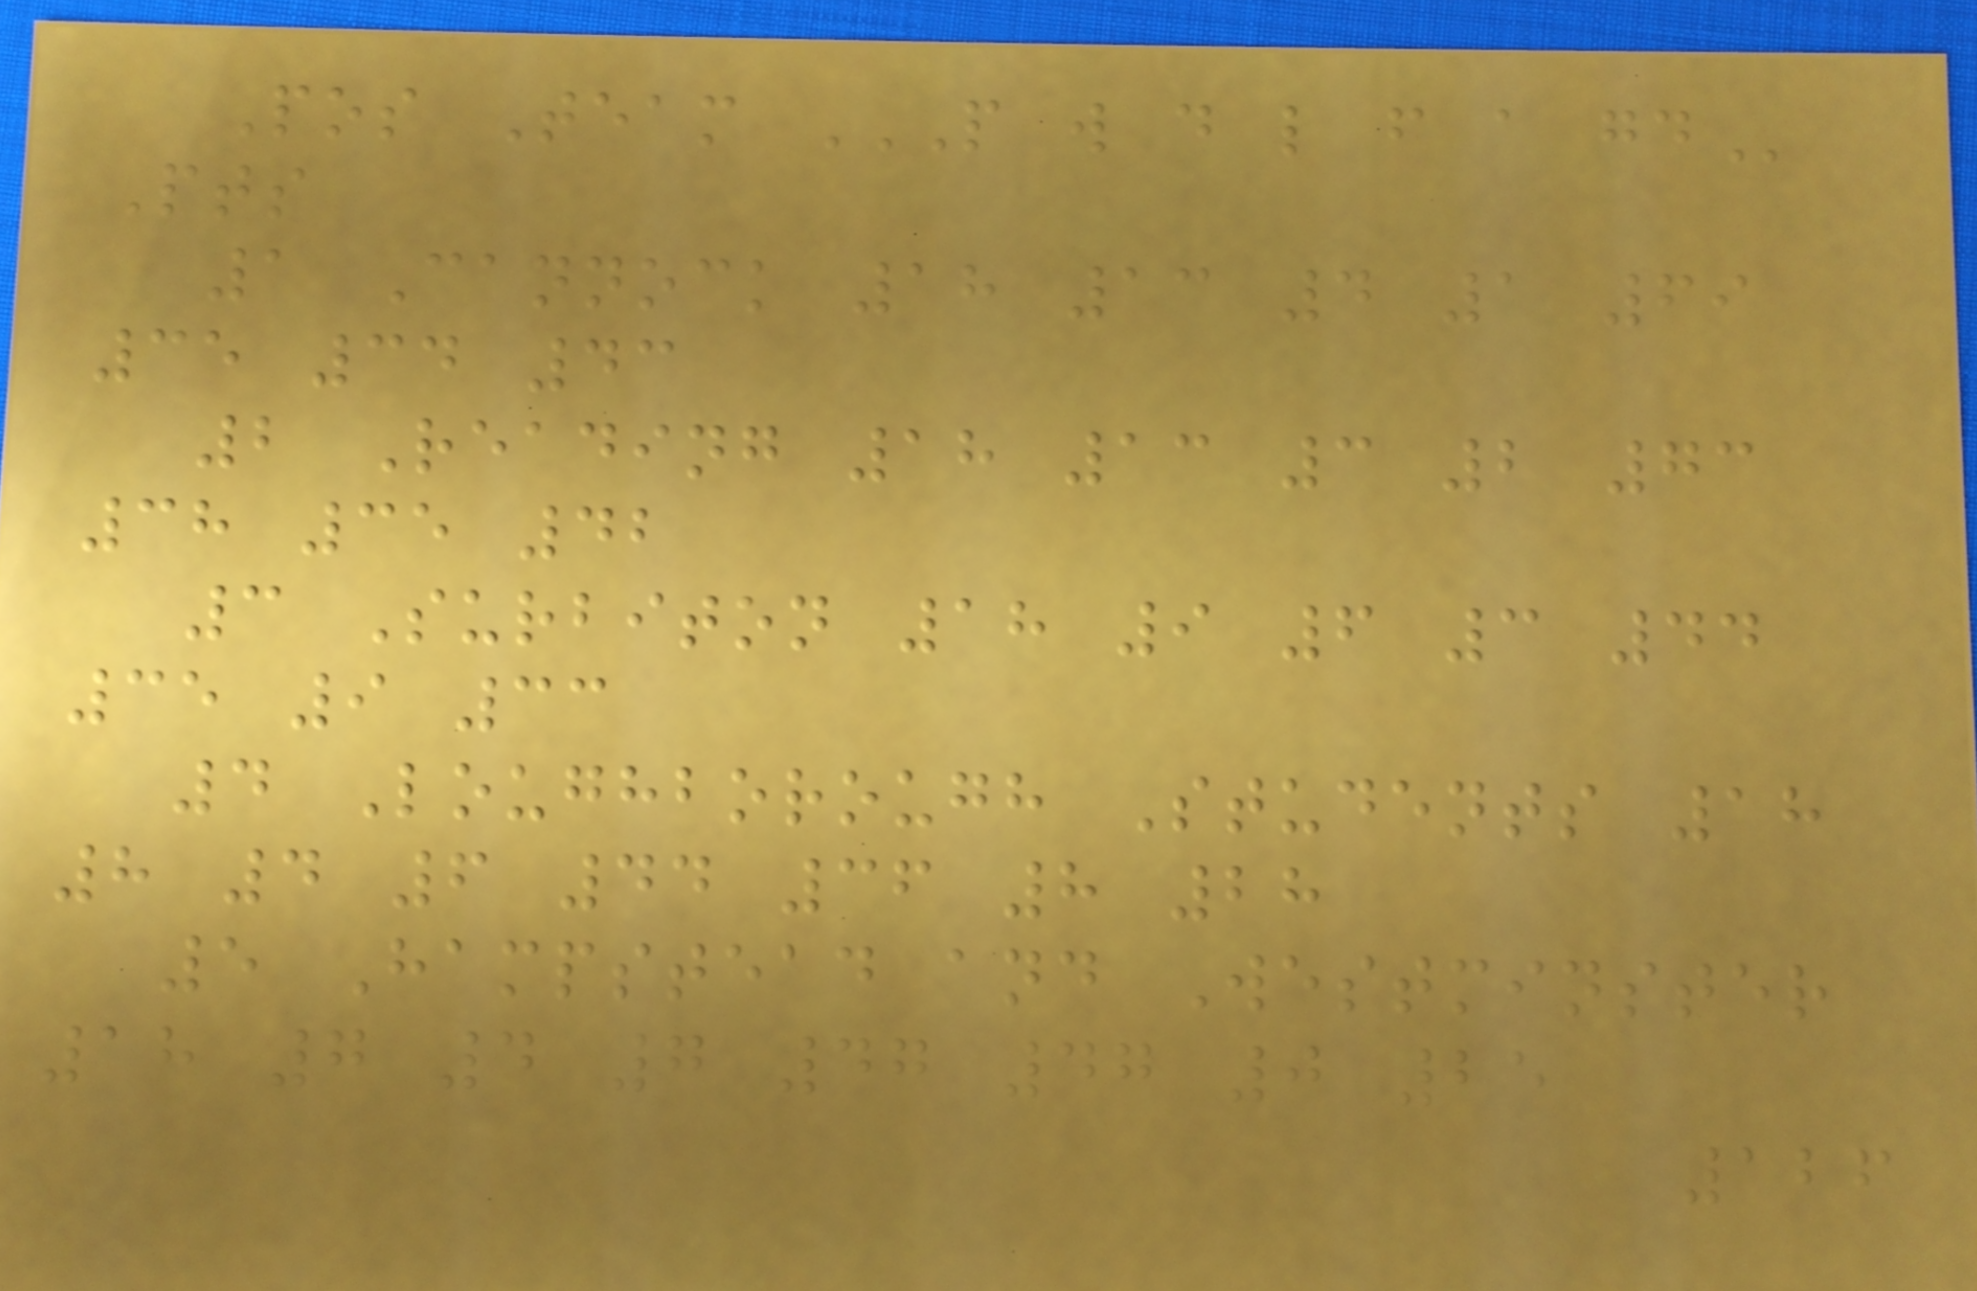Pos Team P W D L F A GD
Pts
1 Cannock 18 13 4 1 69
35 34 43
2 Reading 18 13 3 2 73
38 35 42
3 Surbiton 18 9 6 3 44
35 9 33
4 Loughborough Students 18
8 4 6 44 36 8 28
5 Hampstead and Westminster
18 7 4 7 47 47 0 25
126
